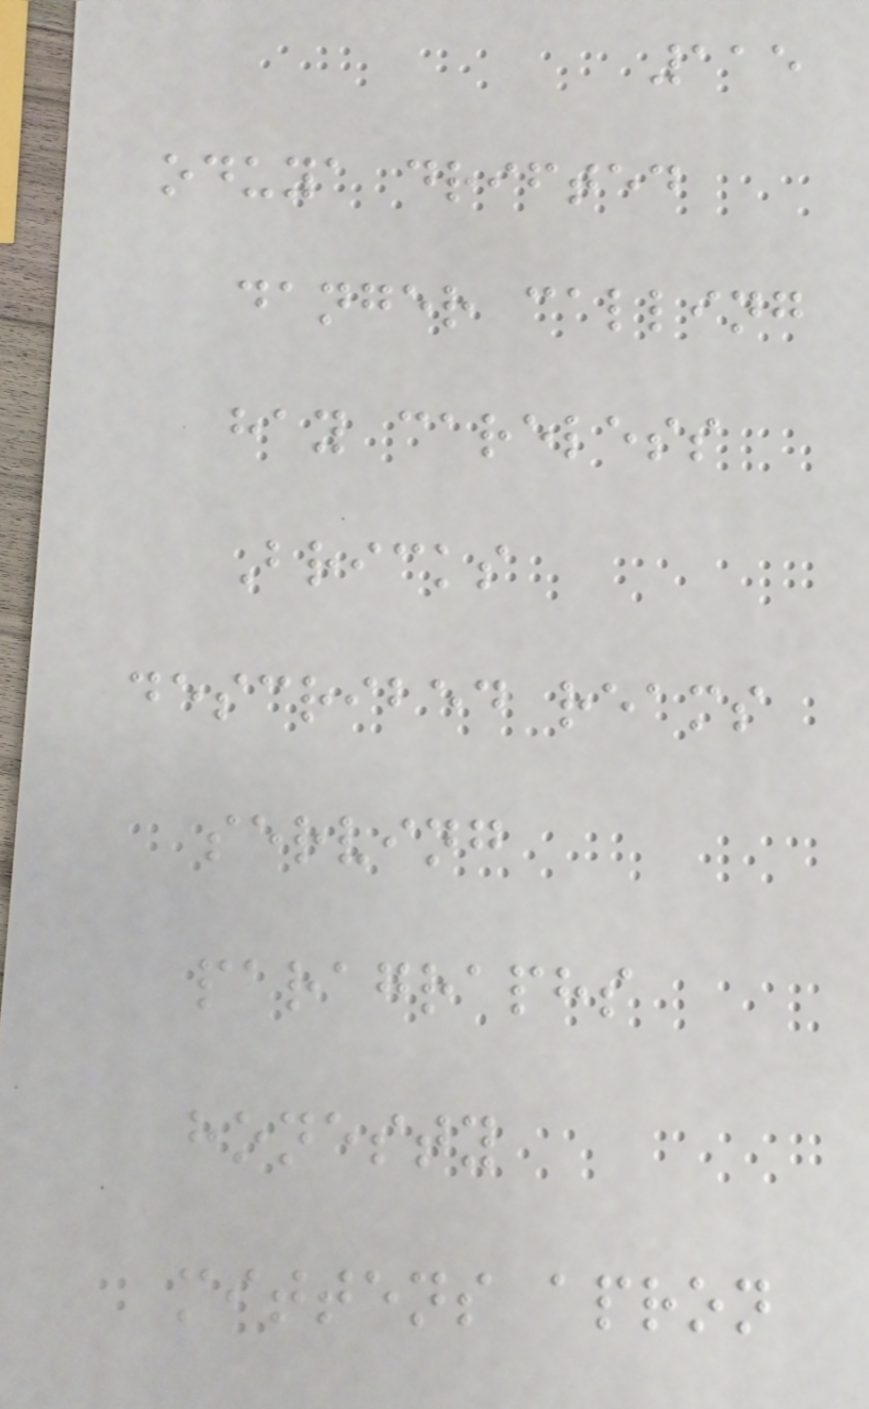115
oduya drifted
danger calling
hay careless
Bricks
described reams
serving
paragraphs
honesty
mittens apron
